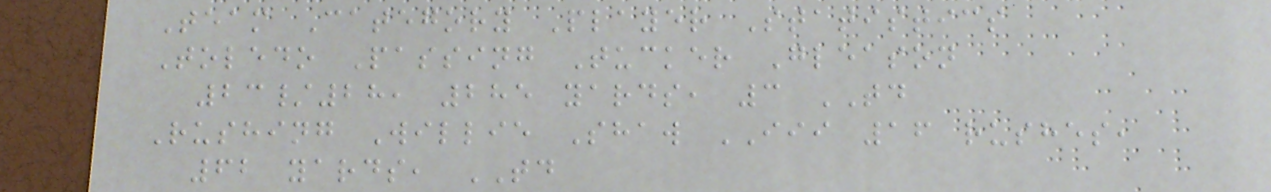Team Category Player Statistics
Toledo Passing Tucker Gleason
23/28, 285 yards, 3 TD
Rushing Willie Shaw III 16 rushes,
62 yards, TD
